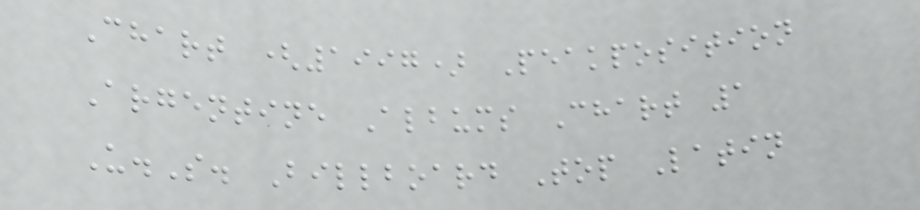Chart (1997) Peakposition
Argentine Albums Chart 1
U.S. Billboard Top Latin
